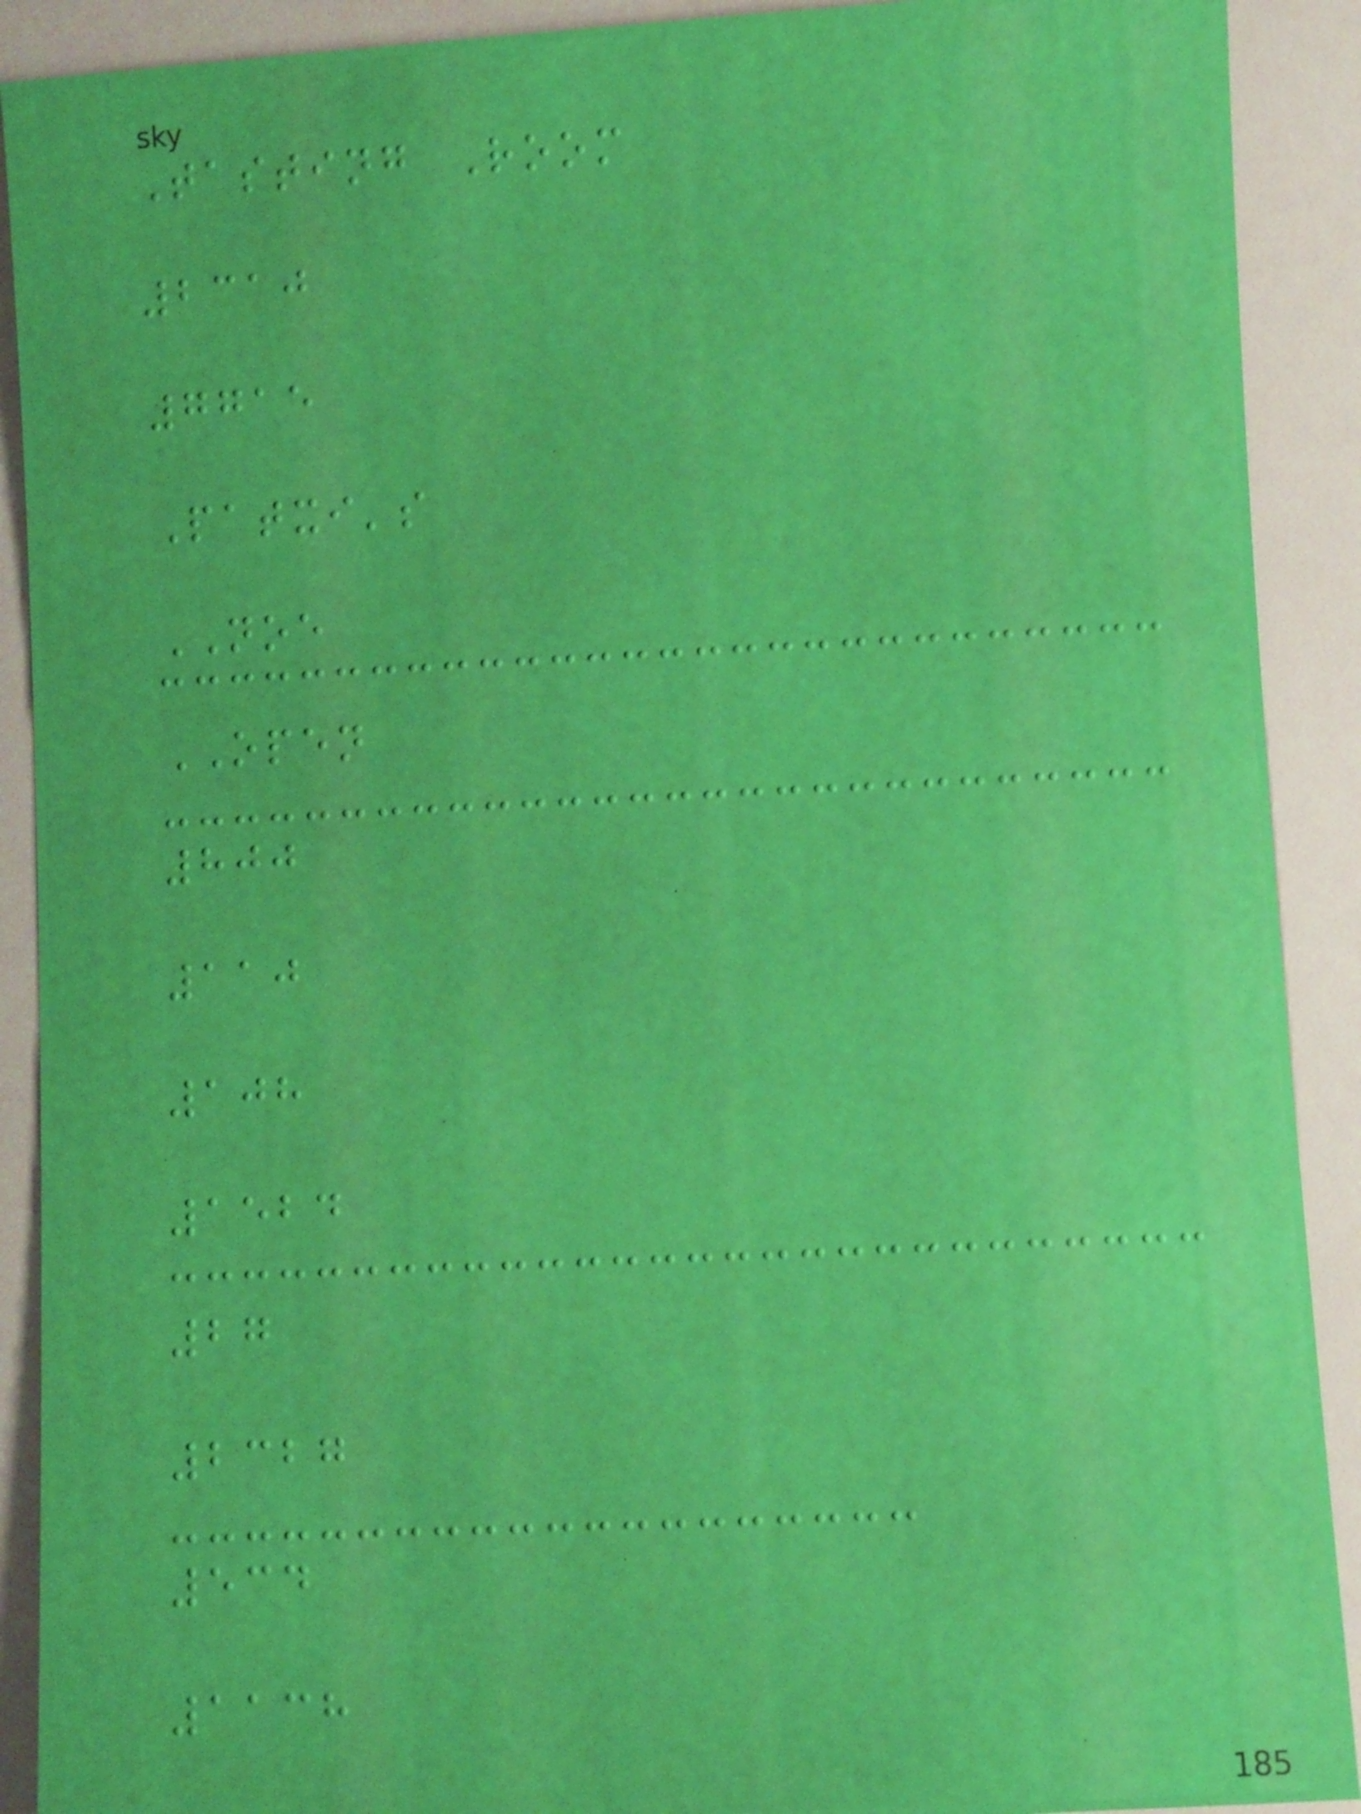Tasting Room
2310
7715
Patxi's
NOE
OPEN
800
110
108
1524
27
2327
534
1138
